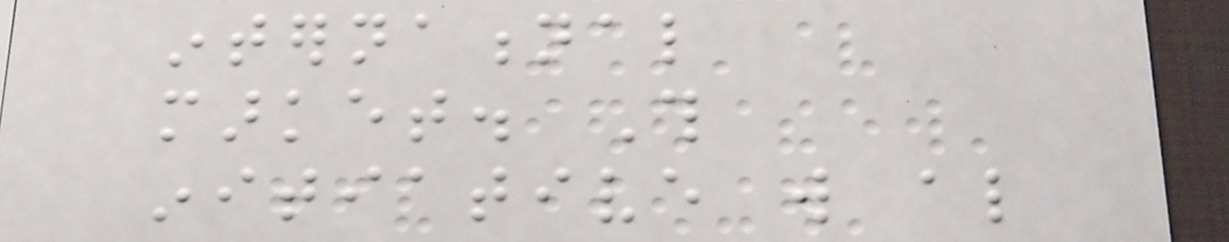international
market. This
initiative will also
